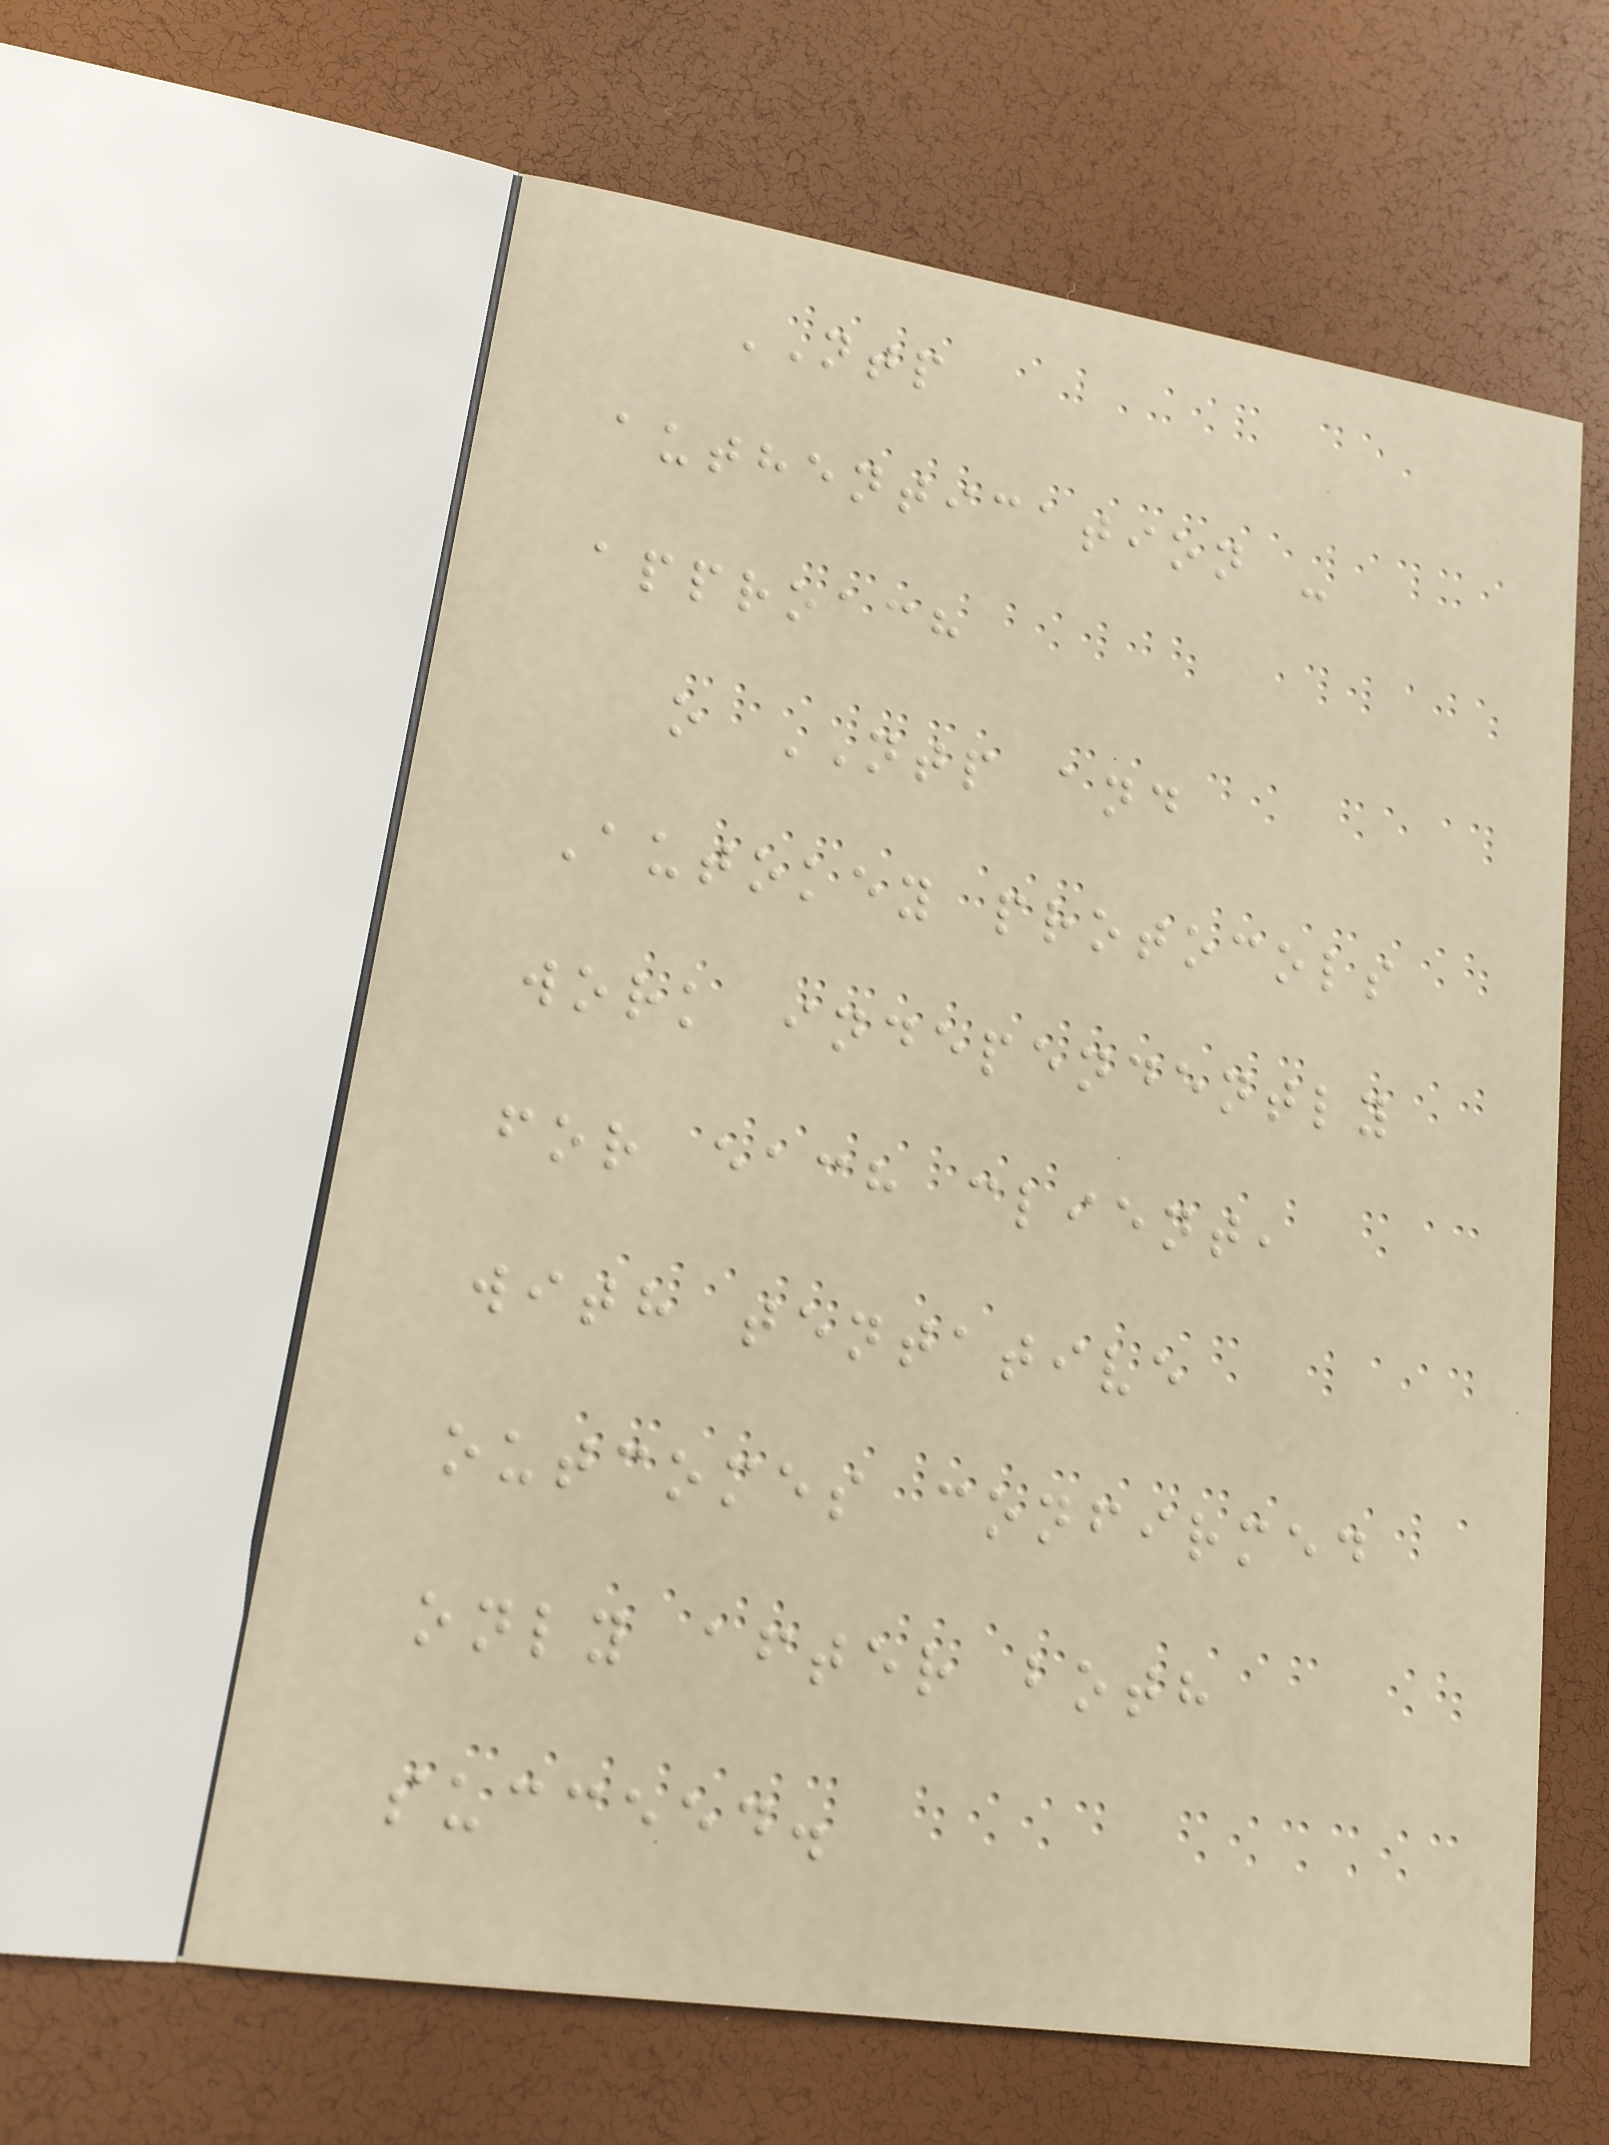NTP
authentication -
approach
o NTP and
Autokey protocols
work independently
for each client,
with tentative
outcomes confirmed
only after both
succeed.
